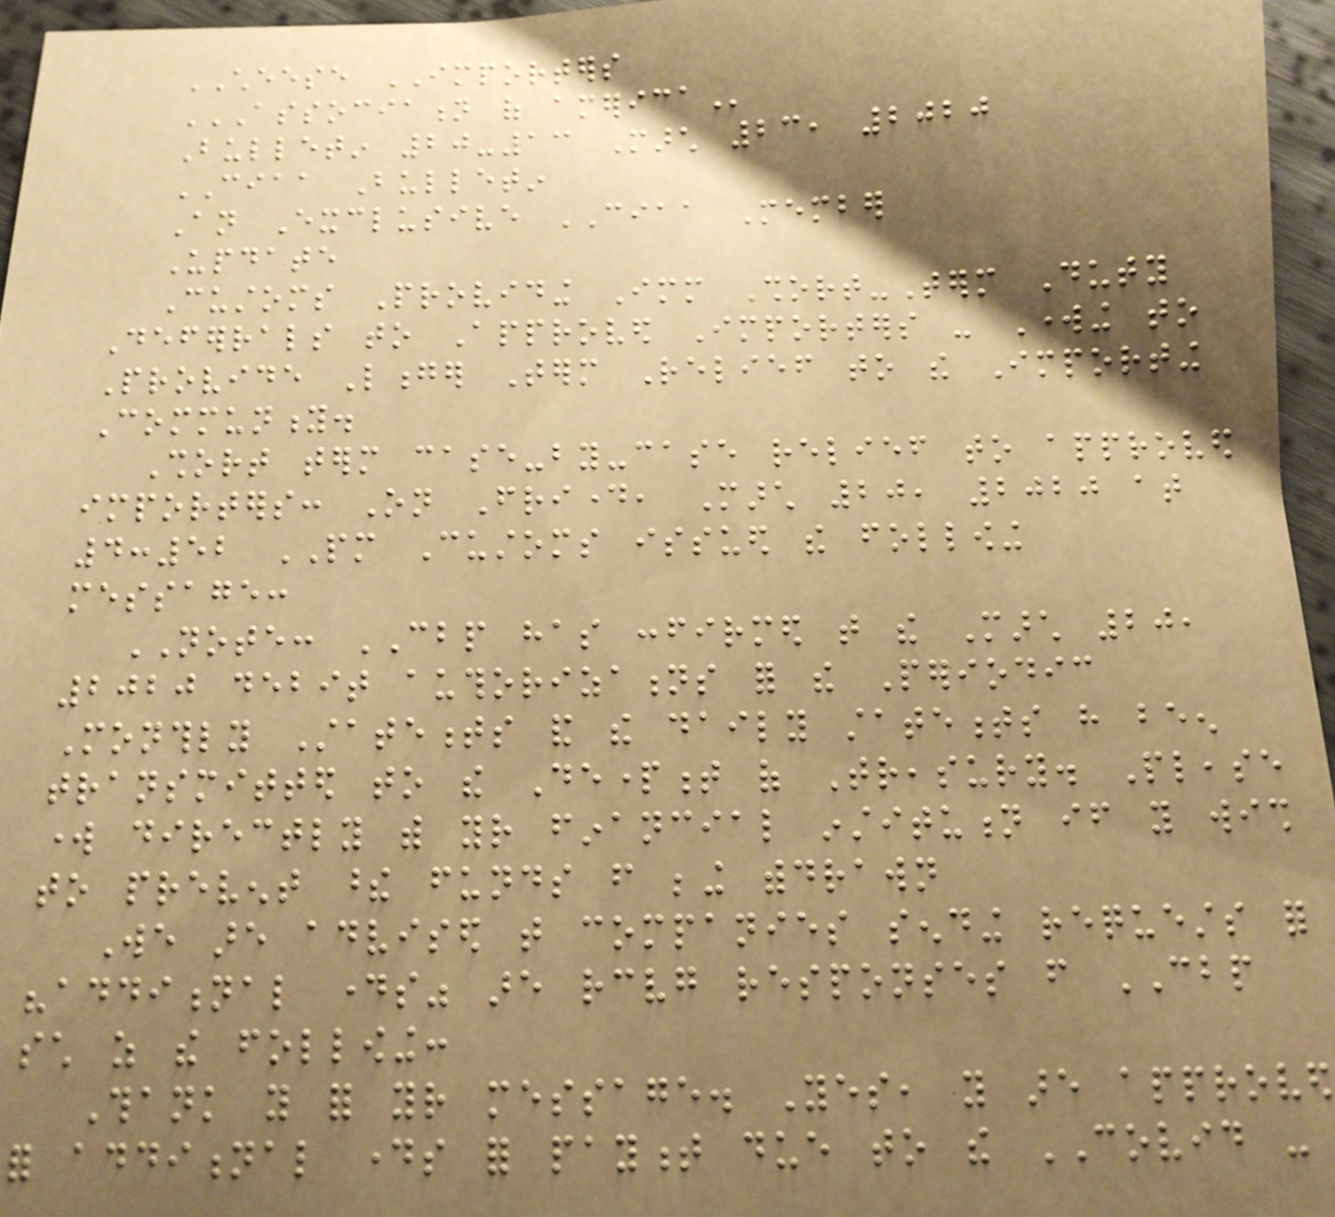CHEESE IMPORTERS
ASSOCIATION OF AMERICA
Bulletin 20-13 March 23, 2020
CIAA Bulletin
An Exclusive CIAA Member
Update
Customs Providing Immediate Short-Term Duty
Deferrals to Approved Importers - Working to
Provide Longer Term Relief to the Importing
Community.
Short term case-by-case relief to approved
importers: On Friday, March 20, 2020 at
4:52 PM Customs issued the following
message:
NOTE: CBP has confirmed that the March 20,
2020 debit authorizations for the Periodic
Monthly Statements and the daily statements have been
transmitted to the Department of Treasury. Please
work directly with your financial institution if you wish
to prevent these funds from being withdrawn
We are advised that companies sending requests for
"additional days" are receiving responses from CBP
such as the following:
Thank you for your message. Yes, you are approved
for additional days for payment due to the COVID -
